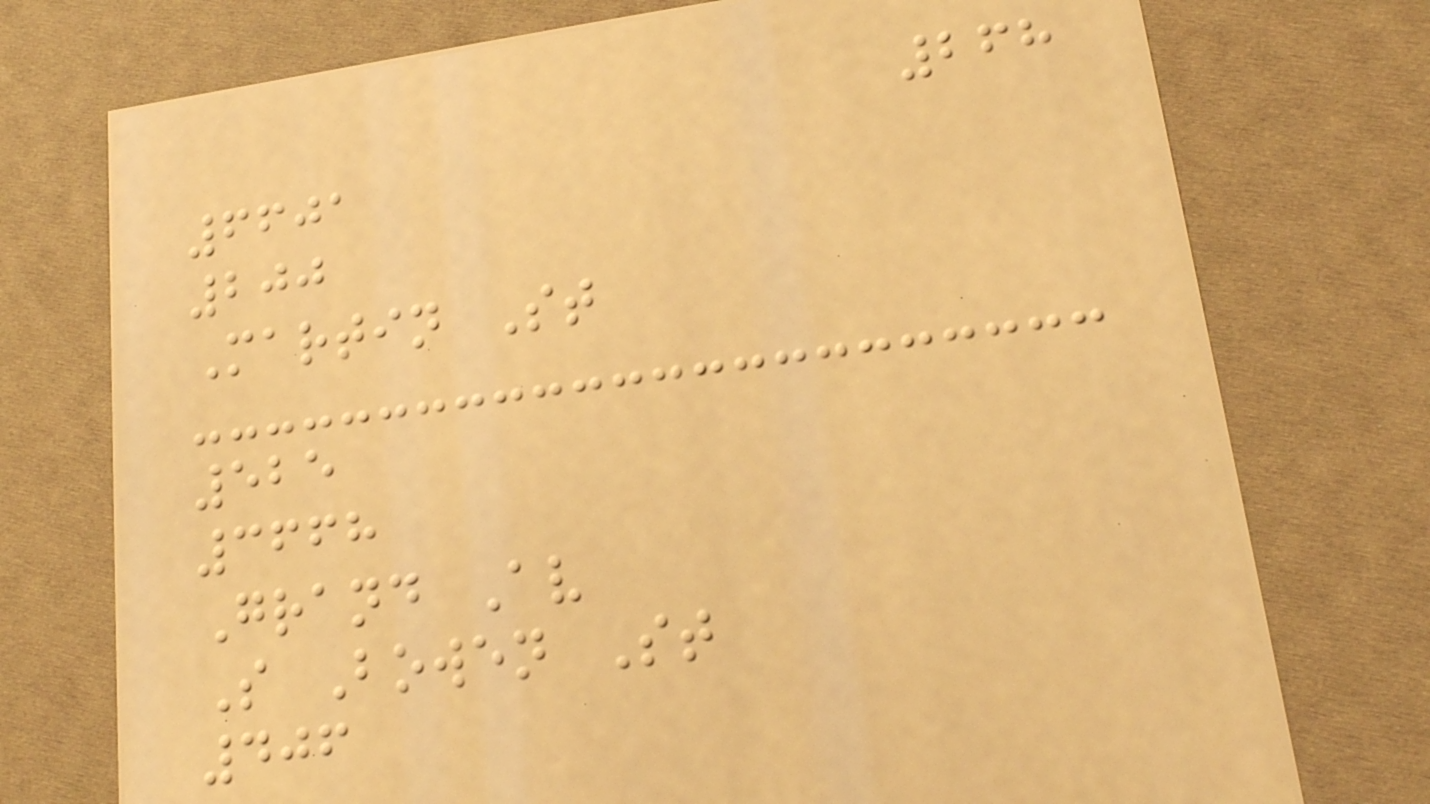268
6601
200
Martin St
525
3668
Grand Av
S Bowen St
406
